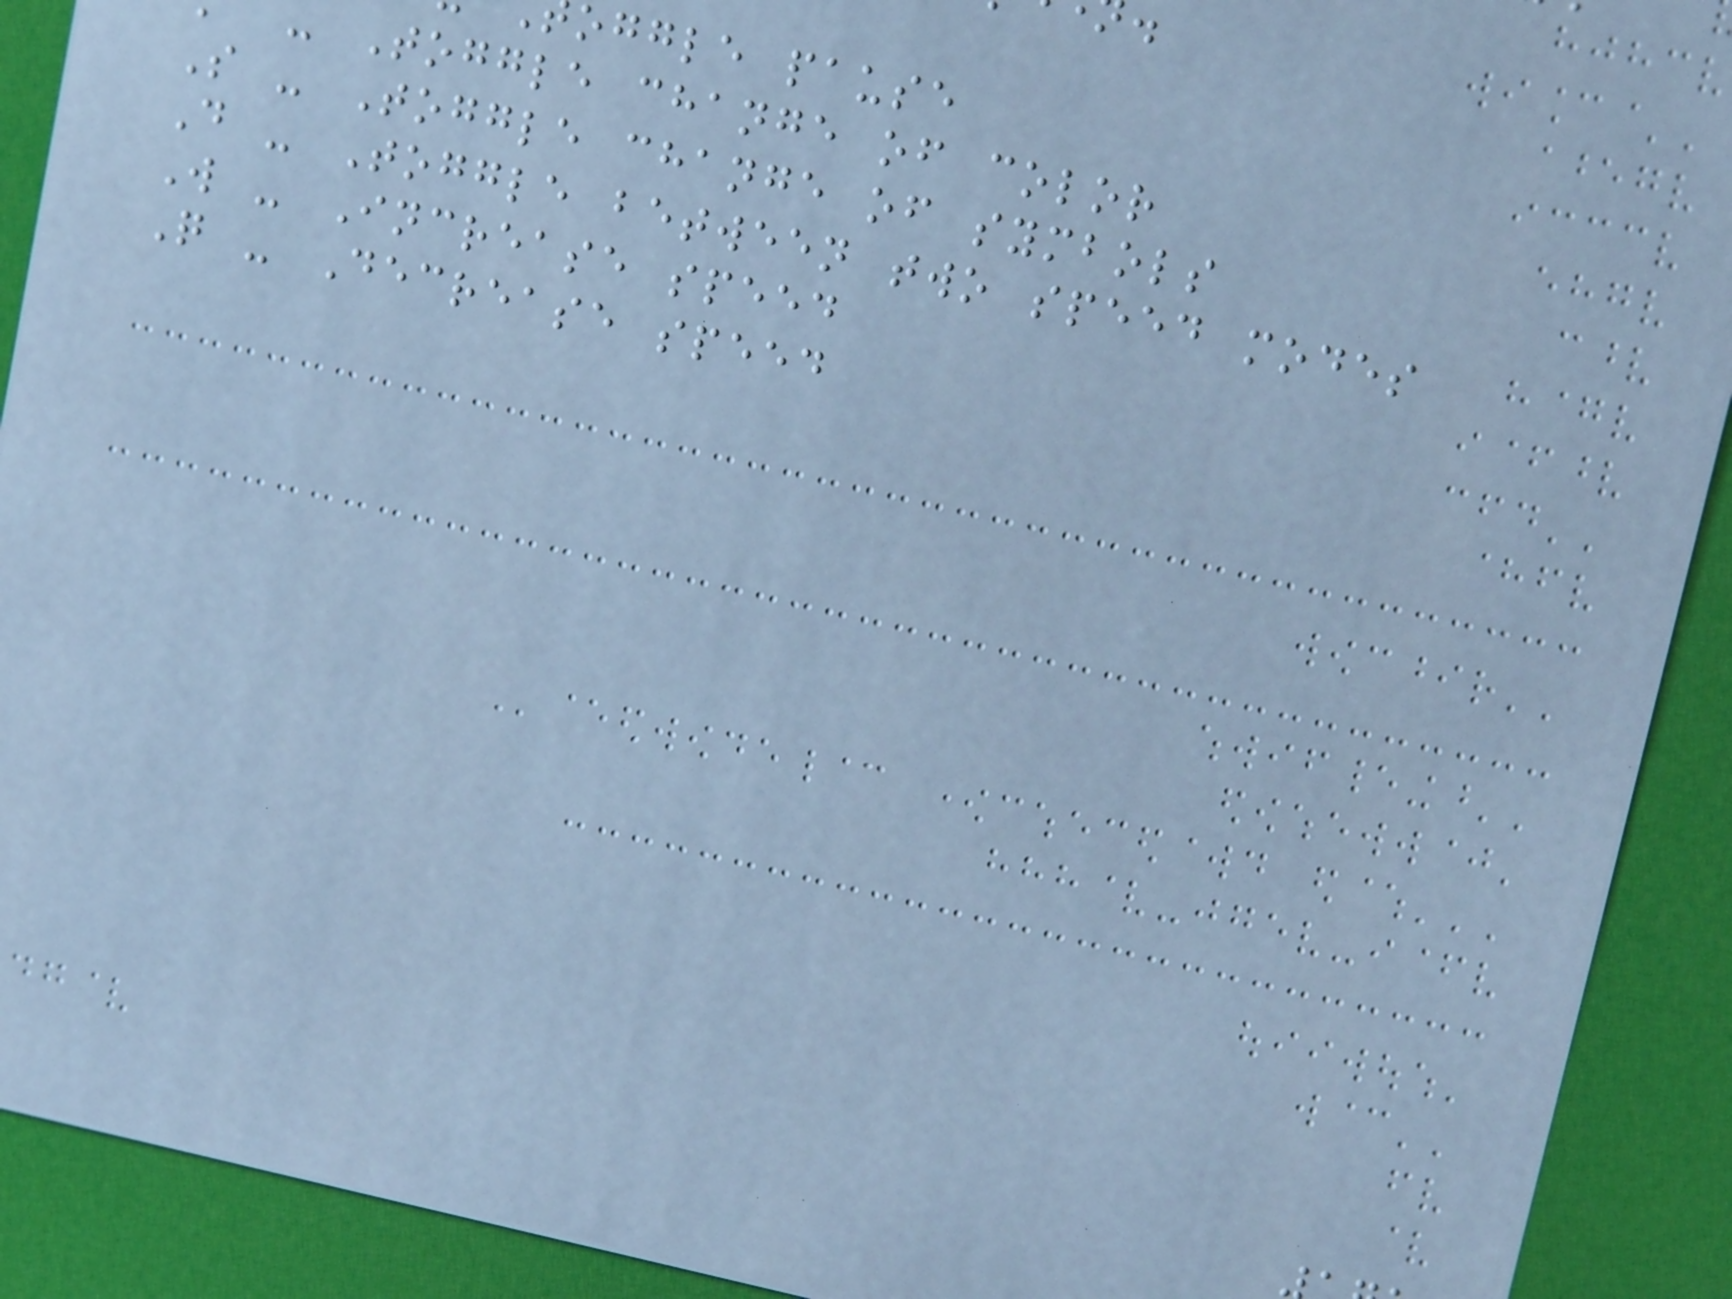oggle pause
Toggle change of color
S - Toggle change of symbols
D - Toggle between two speed modes
W - Increase speed
Q - Decrease speed
